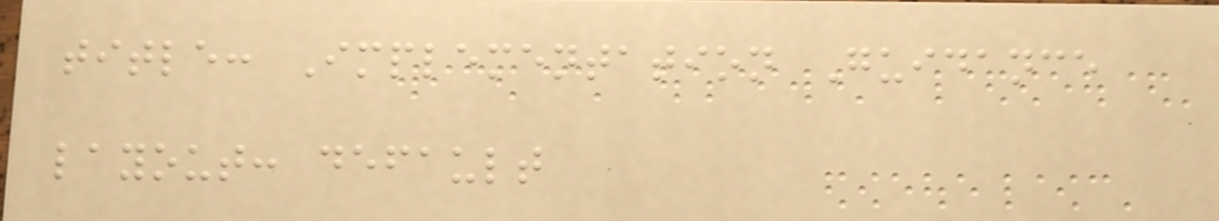title: Implementation Guidance
layout: default
